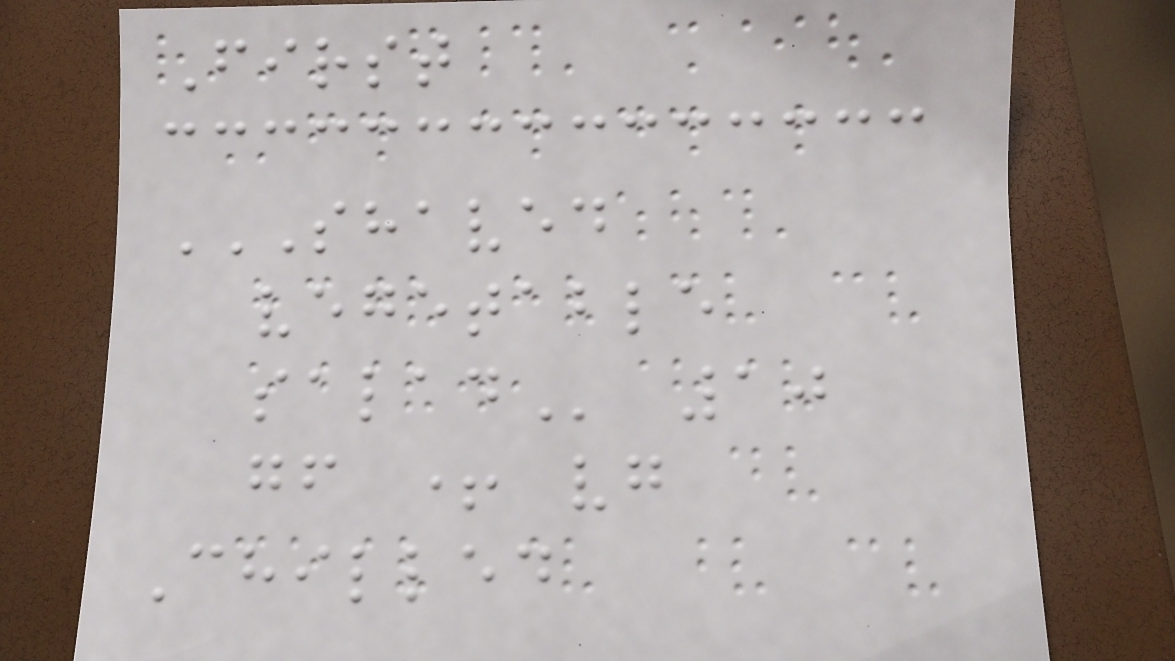First
SHAVED
VEGETABLE
SALAD 10
gf + vg
Chilled
